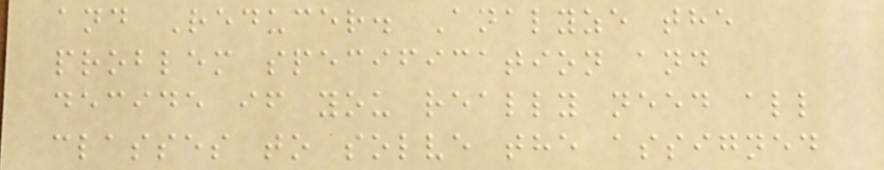and Reducer. Analyze the
problem specification and
decide if you really need all
classes to solve the assigned
